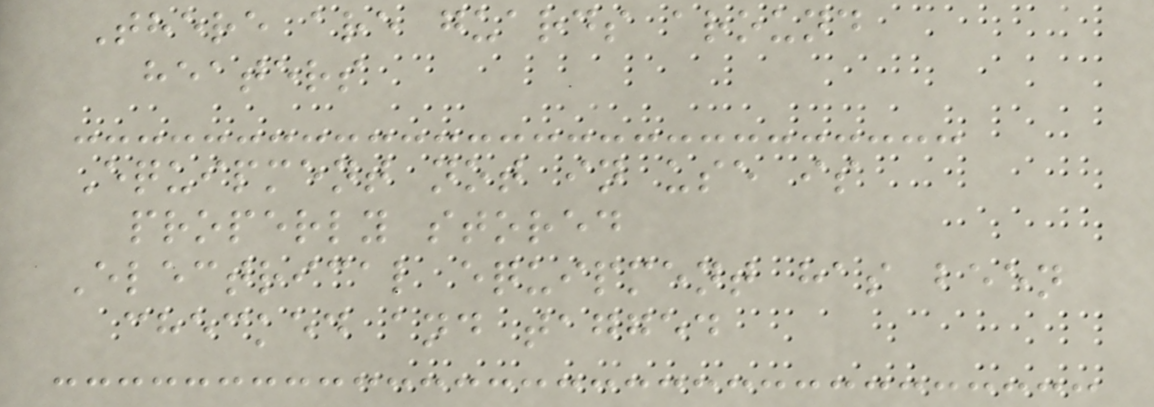There are guards around
heaters
Equipment not in use is
properly stored
Electrical equipment has been
checked and tagged
